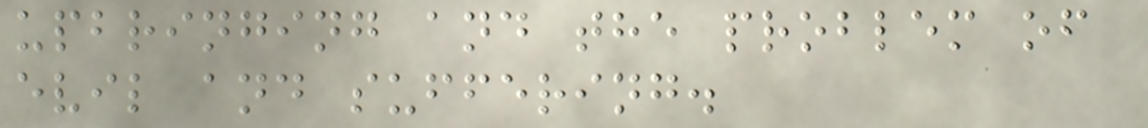upbringing and the problem of
evil and suffering.
